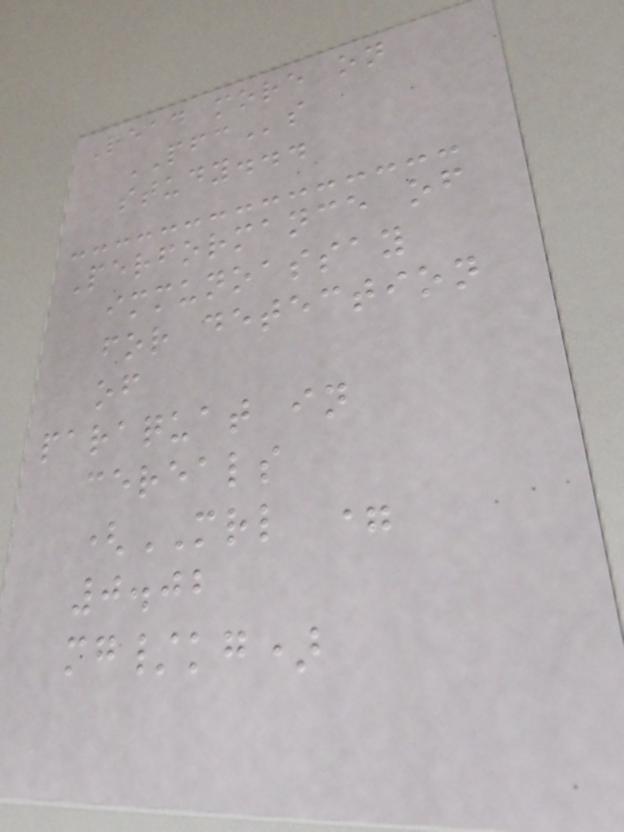Read more on
PFCs
study...
Performance of
immunoassay
for detection
of
paraquat in
cereals
(MRL =
0.02
mg/kg)
